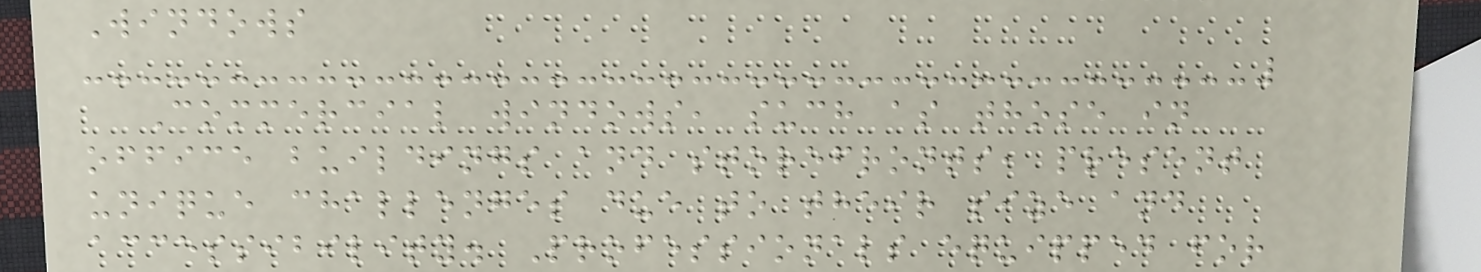Windows
Commercial windows, such as those in
office buildings and storefronts, present
unique challenges due to their size and
accessibility. Professionals equipped for
